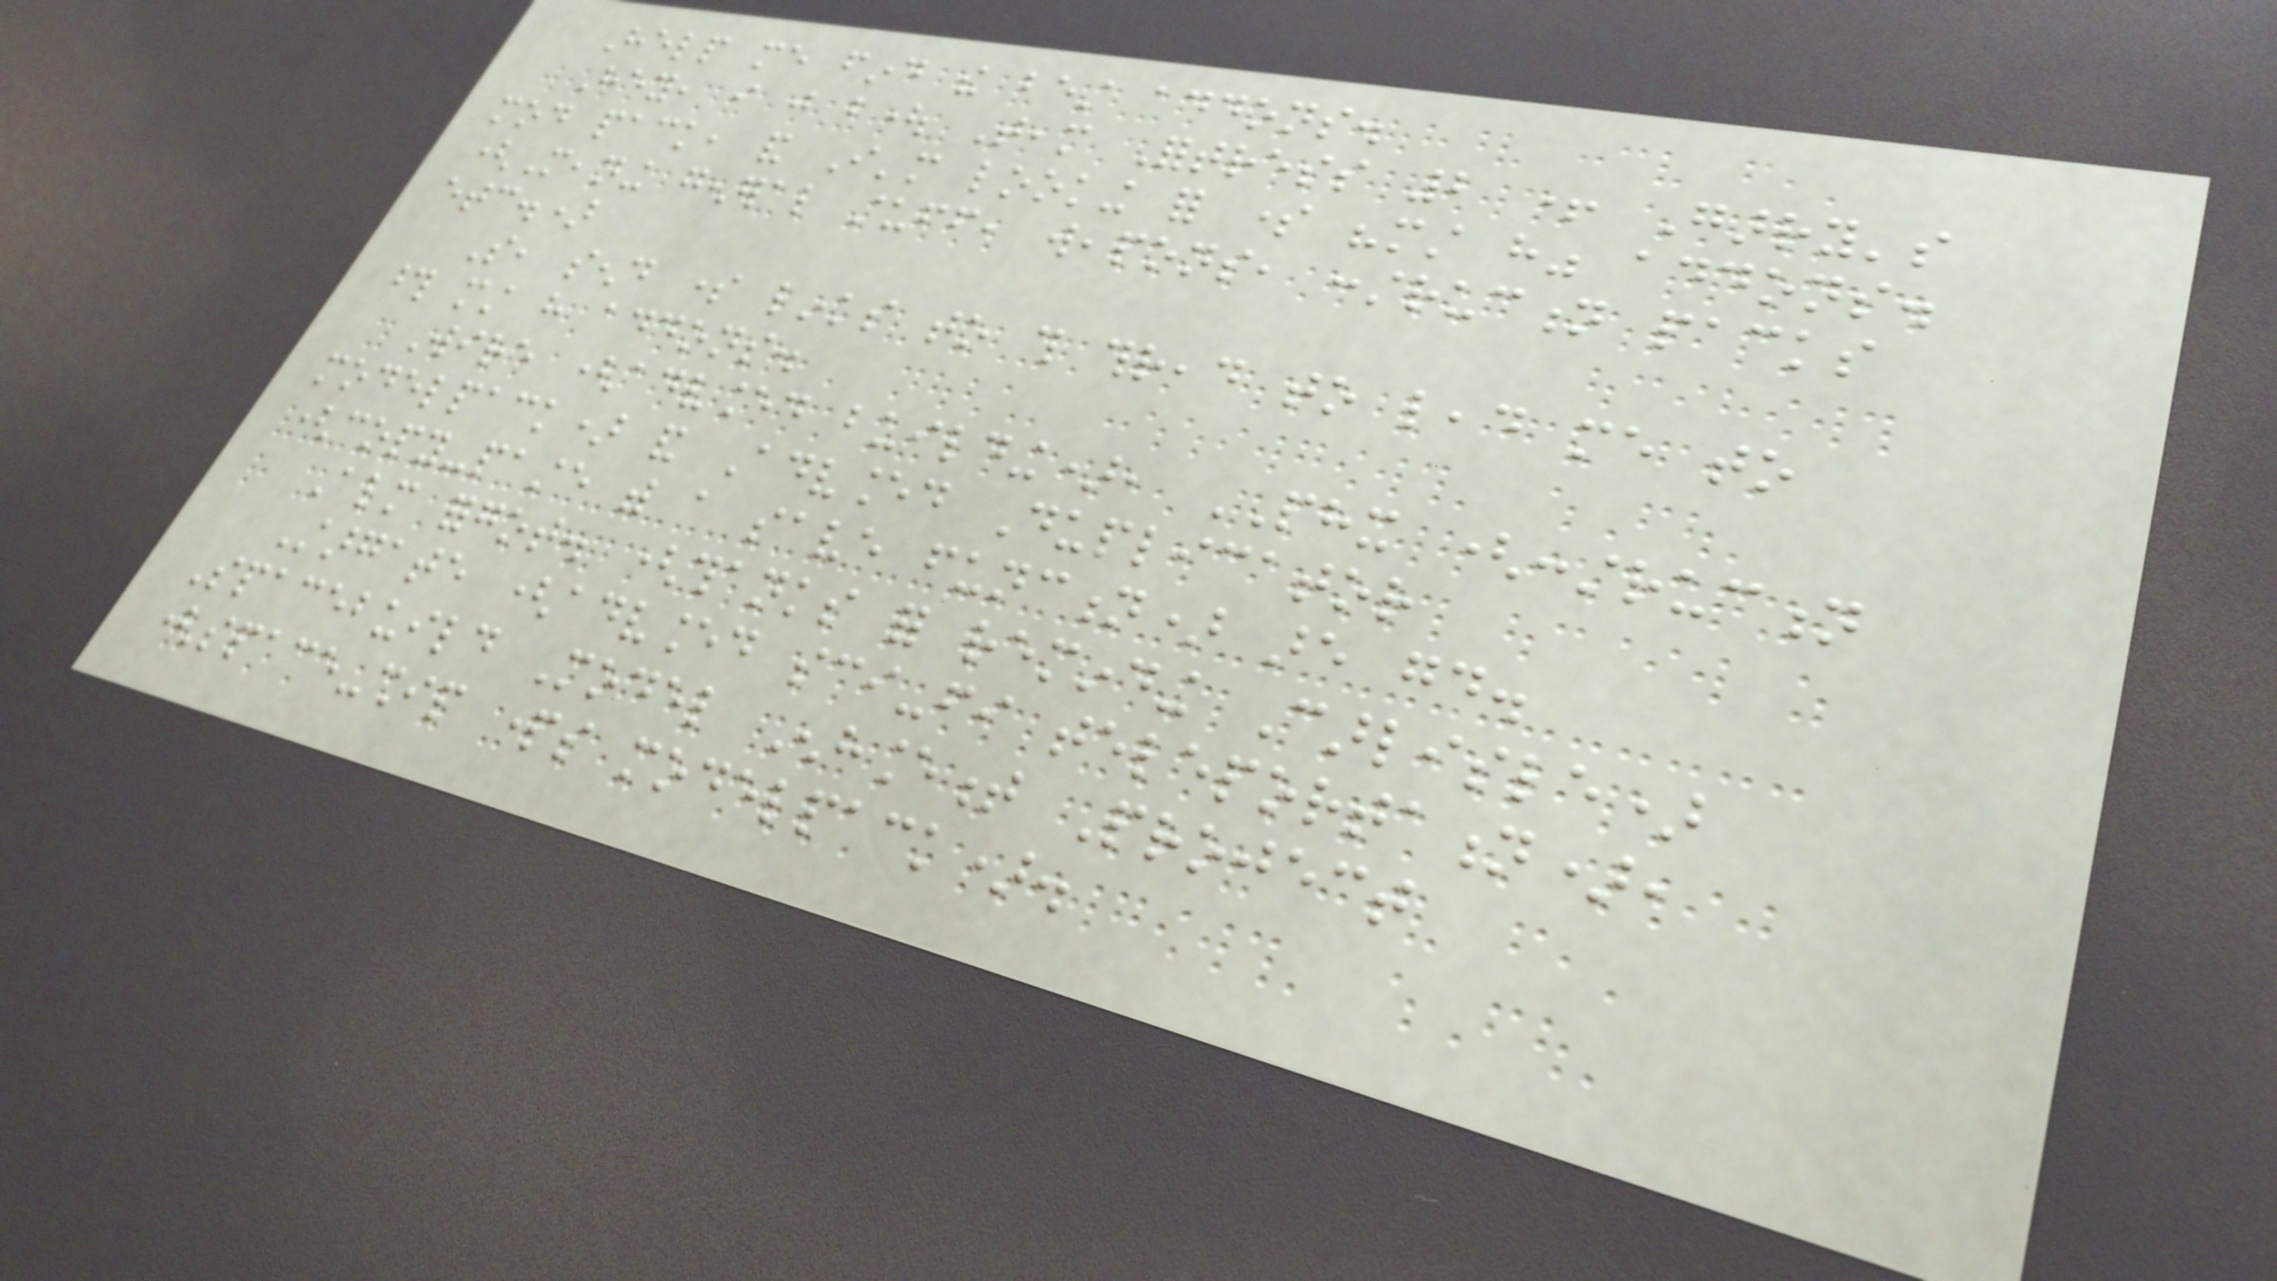Help me find the best addons.
Hey, i just bought Team Fortress 2 + Garry's
mod pack, and I'm looking for some "must have" addons.
(Meaning general stuff, weapons, construction packs
etc.)
So, send some links to this thread to lead me to
those must have addons.
Wire (advanced building), PHX (construction
modelpack) and Advanced Duplicator
(copy-paste with a save function) are good.
Almost forgot. (thanks for reminding Carlisle)
Stargate (advanced sci-fi teleportation),
Spacebuild Model Enhancement Project
(space-ship parts modelpack).
